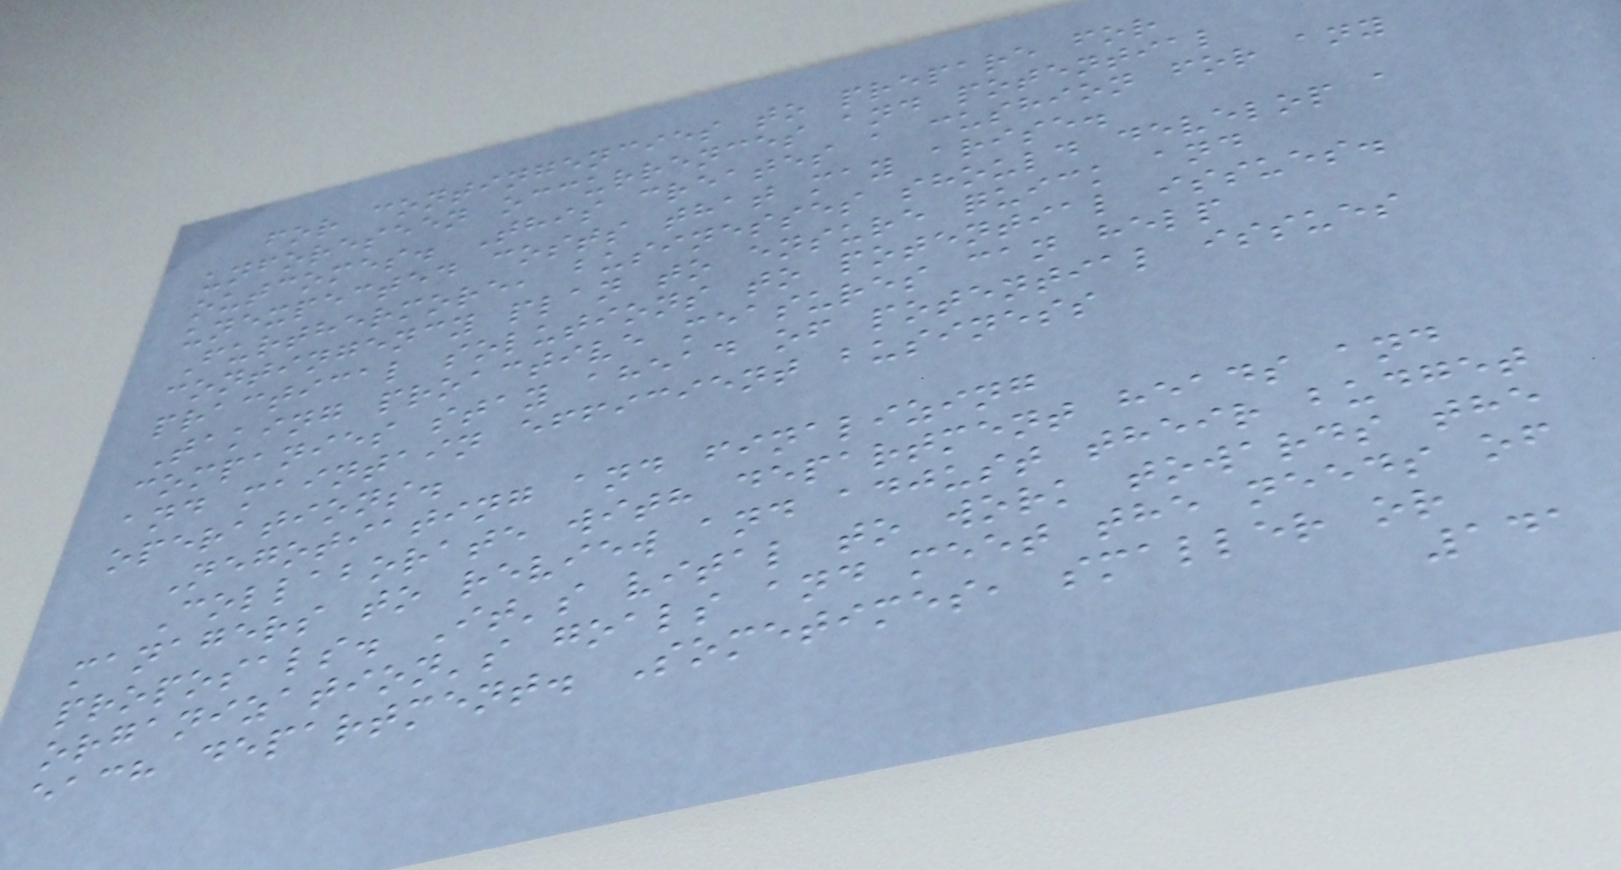for contingencies to prepare for
unforeseen occurrences and potential
outcomes. This creates a cushion for any
unexpected costs that may arise.
Furthermore, businesses should develop a
contingency plan to ensure quick and
practical solutions to potential issues.
Taking proactive measures can help
companies stay ahead of potential issues
and maintain efficient business
operations.
Negotiating and finalizing
Collaborate with department heads and
managers to review and adjust their budget
proposals. It's vital to work towards the
organization's goals and meet the needs of
each department. Sometimes, smaller or
141
